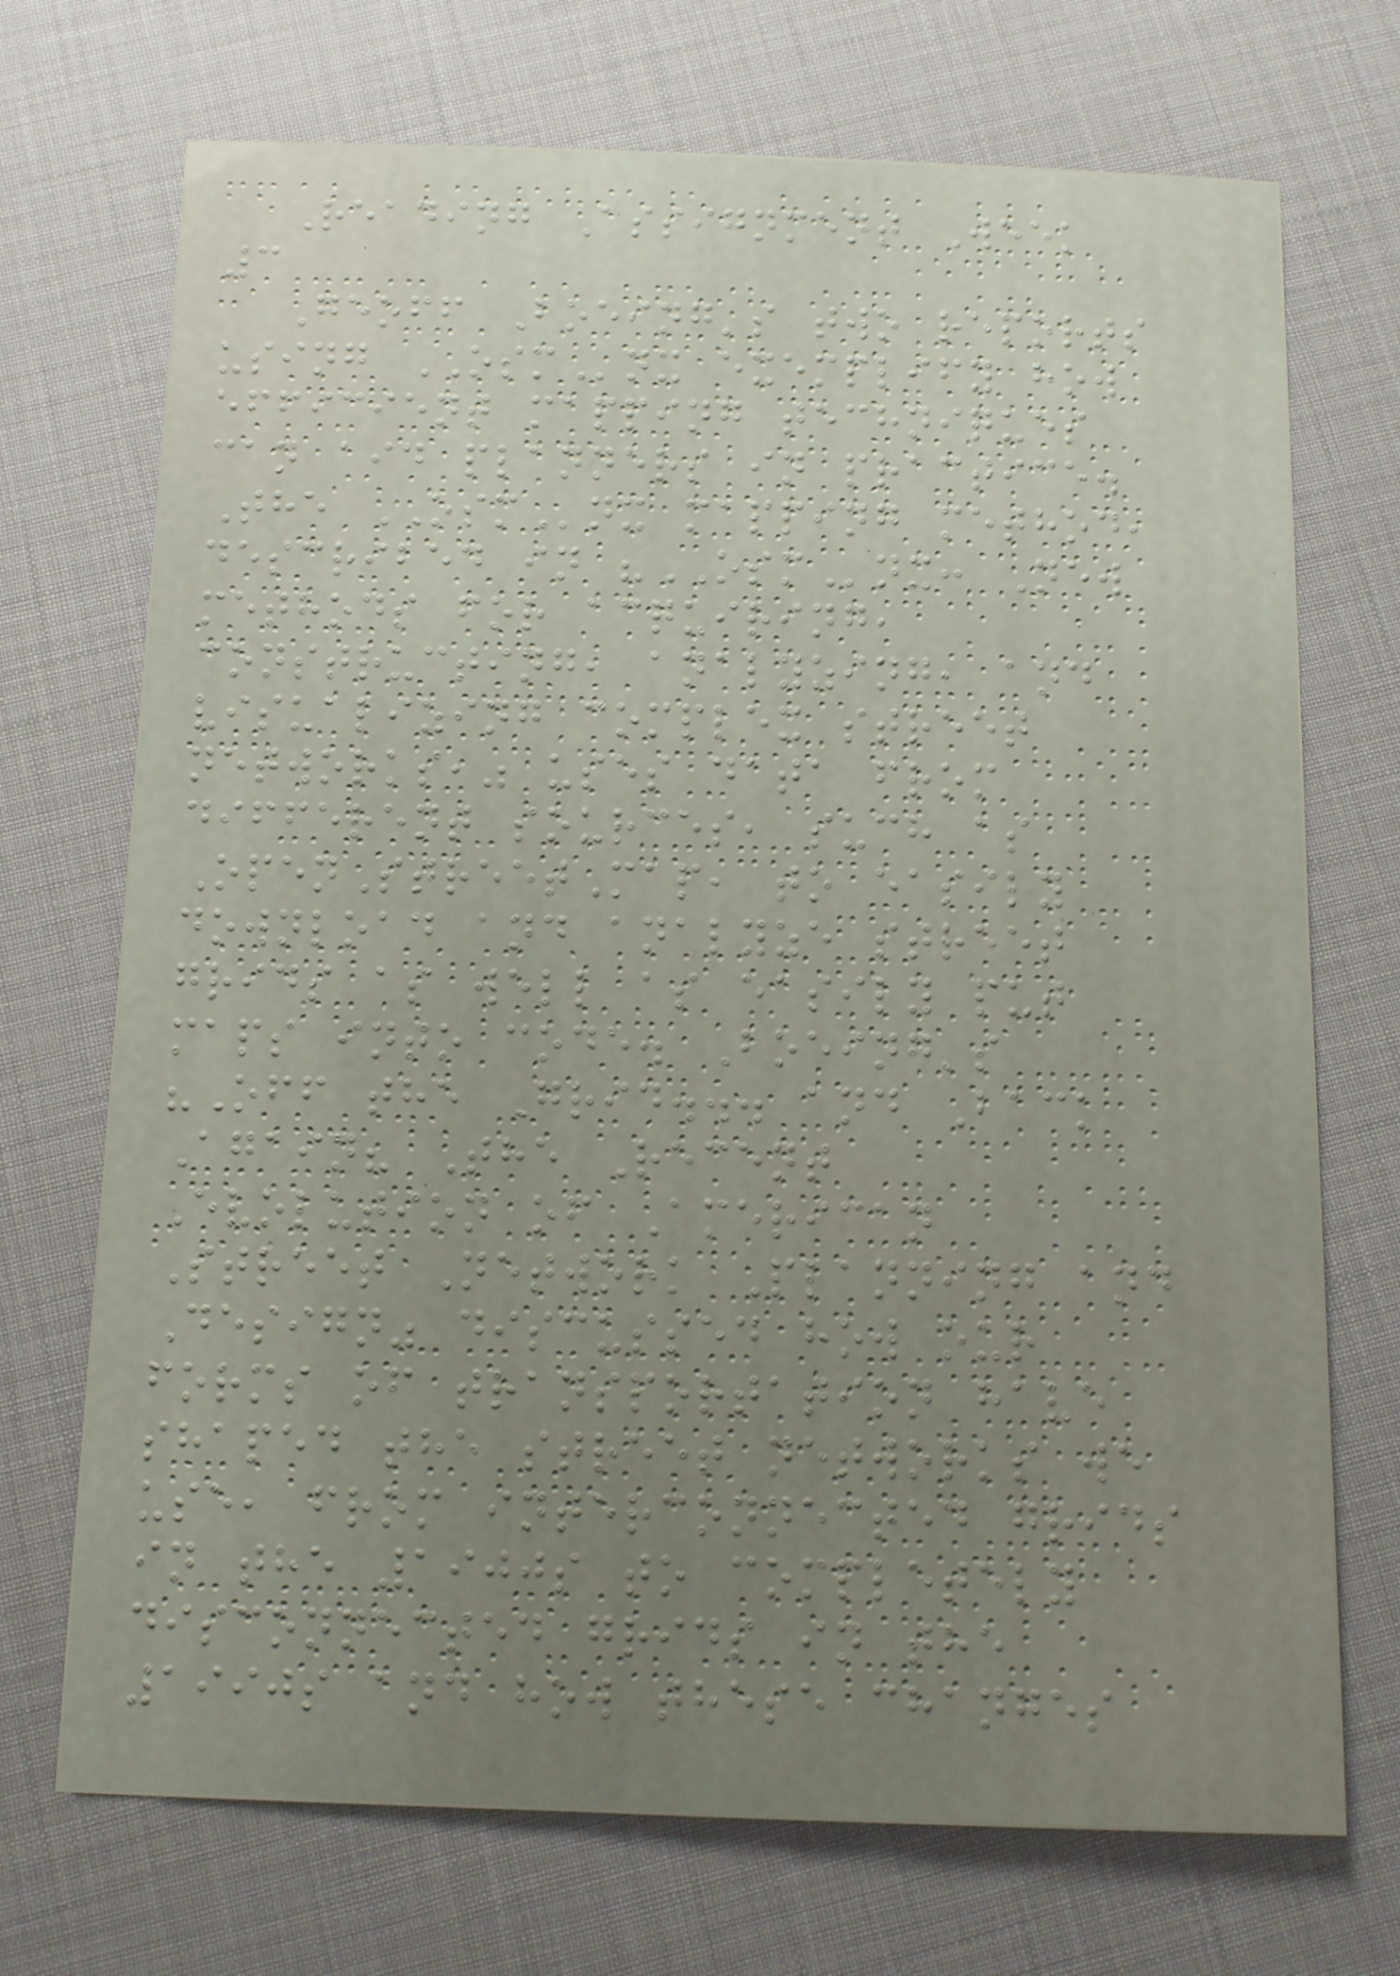Reading Assignment Week
3
Geoff Boeing's two reports
using OSMnx exemplify how
efficient mapping techniques
can aid planners in practice.
The OSMnx mapping method,
described in "OSMnx: New
methods for acquiring,
constructing, analyzing, and
visualizing complex street
networks," uses data from
different sources, such as
OpenStreetMap, to easily
download and analyze street
grids as well as easily put
maps into code. Boeing's
"Off the Grid... and Back
Again? The Recent
Evolution of American
Street Network Planning and
Design" discussed how our
forms of transportation have
shaped the street networks we
use, from interconnected grids
in the 1900s to completely
disconnected grids in the
1990s and how these changes
